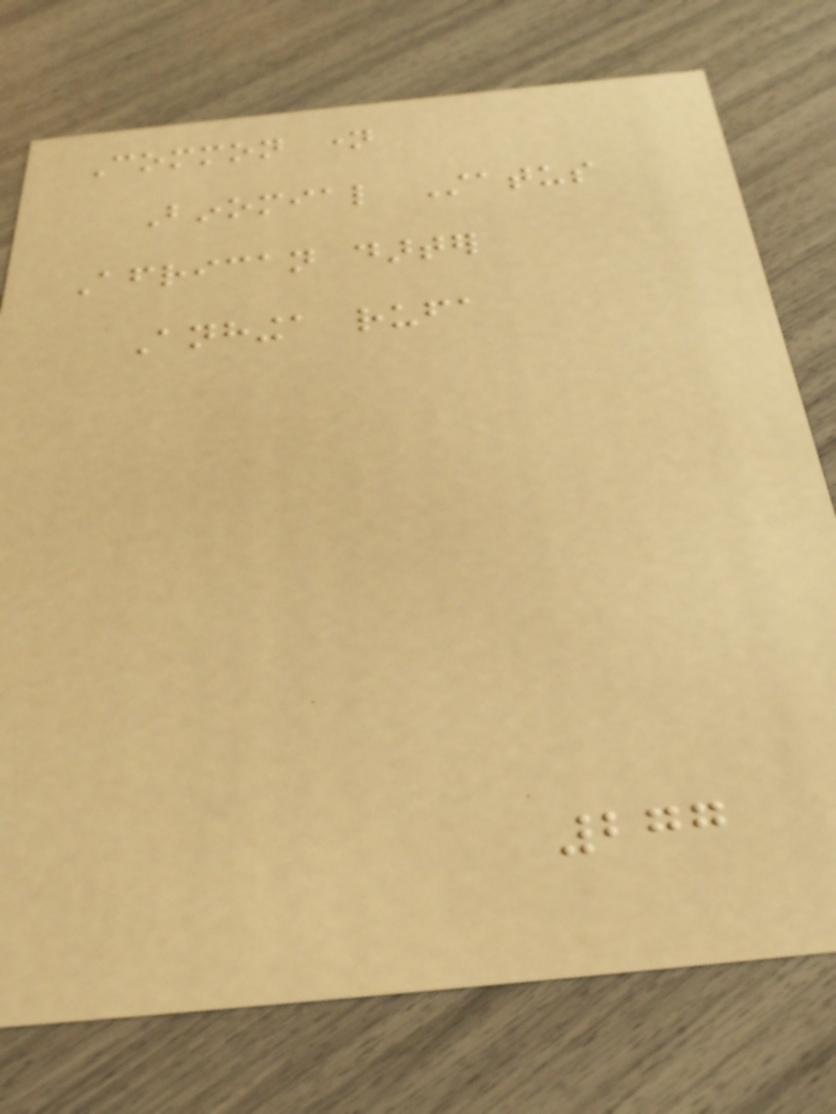Common name
Binomial Status
African darter
Anhinga rufa
277
